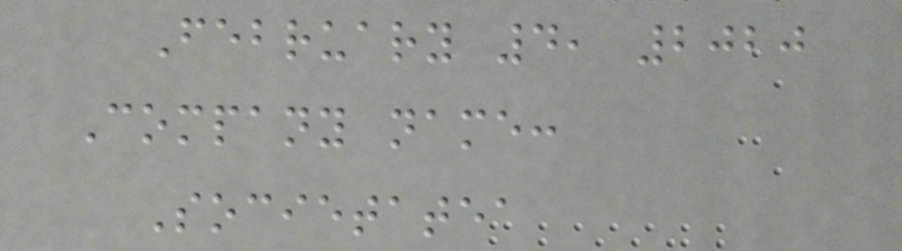February 4, 2020
Company name:
Societatea
